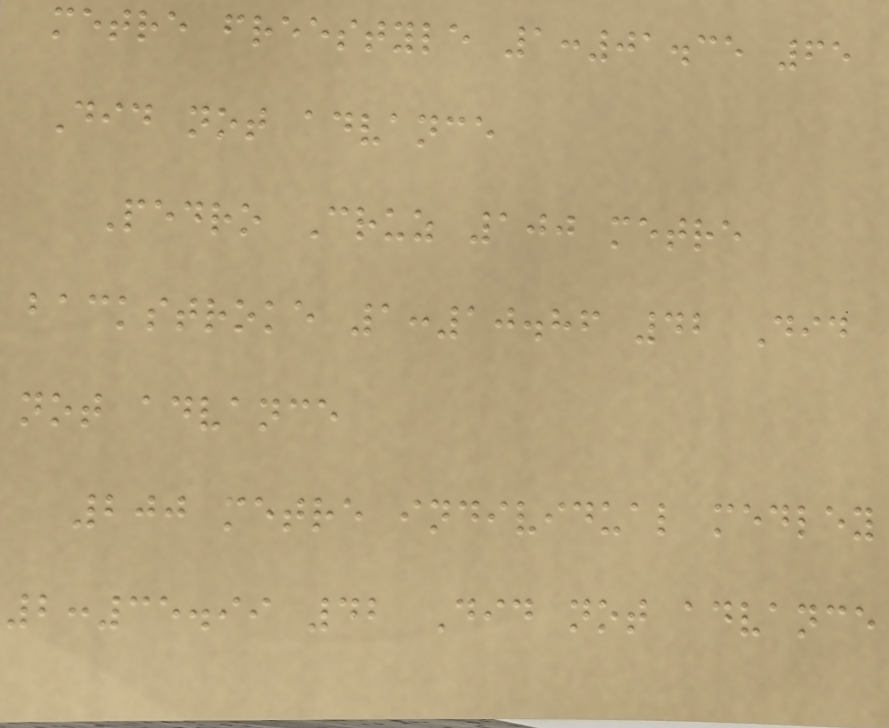metre freestyle 1:01.35 65
Did not advance
Pedro Cruz 100 metre
backstroke 1:10.86 42 Did
not advance
200 metre individual medley
2:35.99 42 Did not advance
